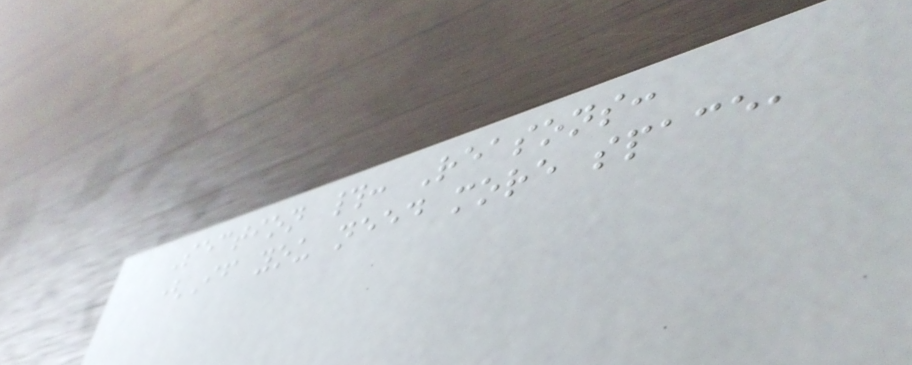Section #: Reasons:
(If you need more space,
